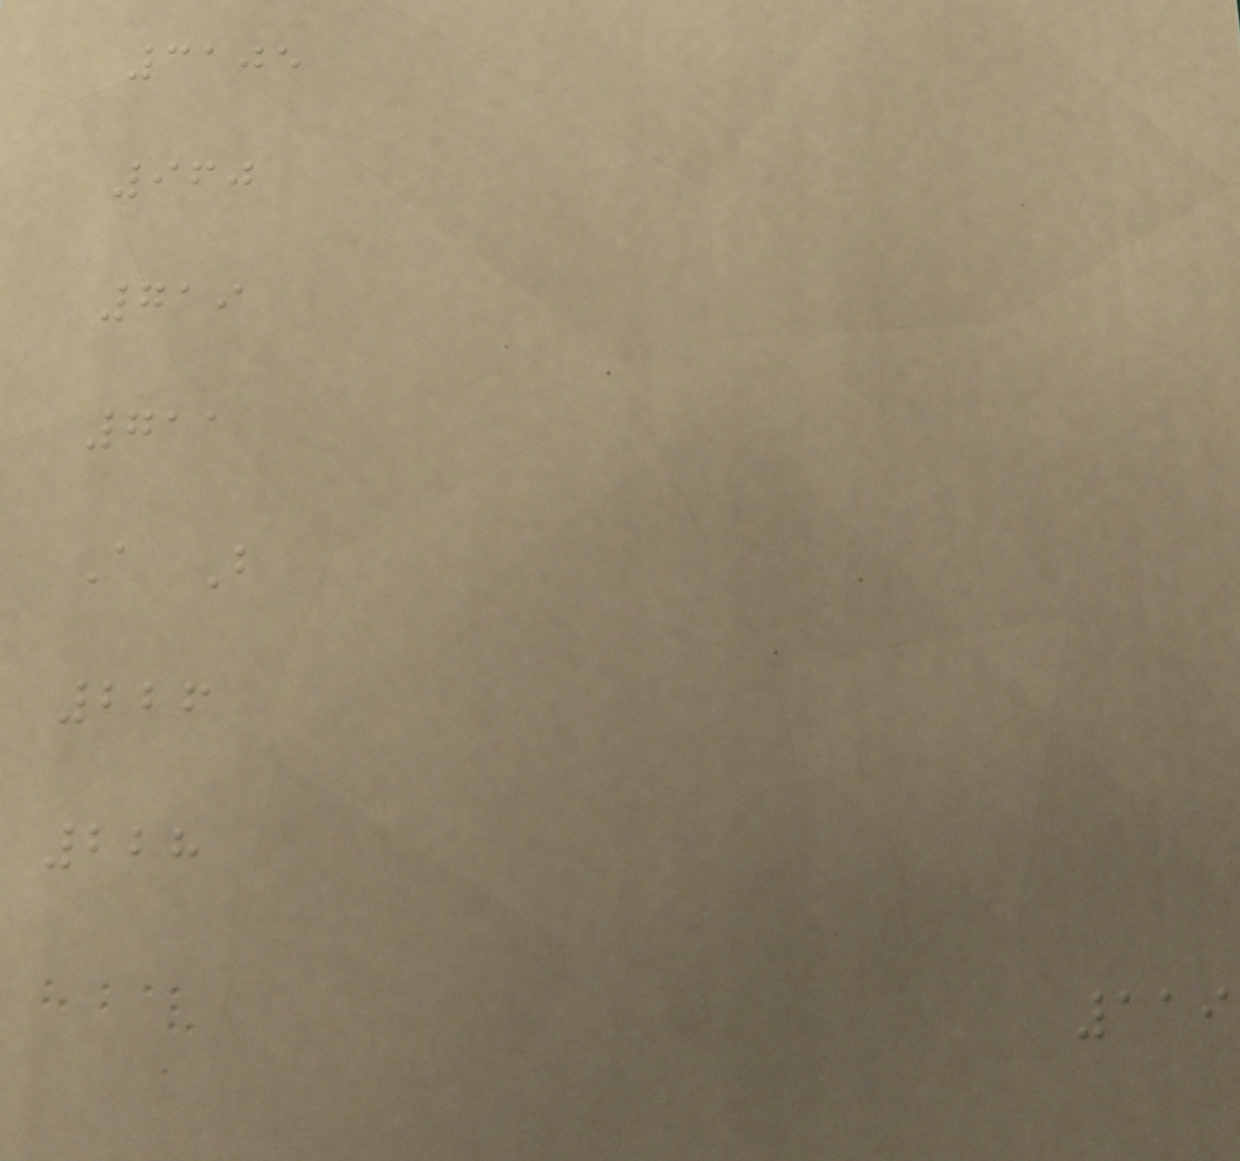3105
960
719
711
A B
226
228
119
